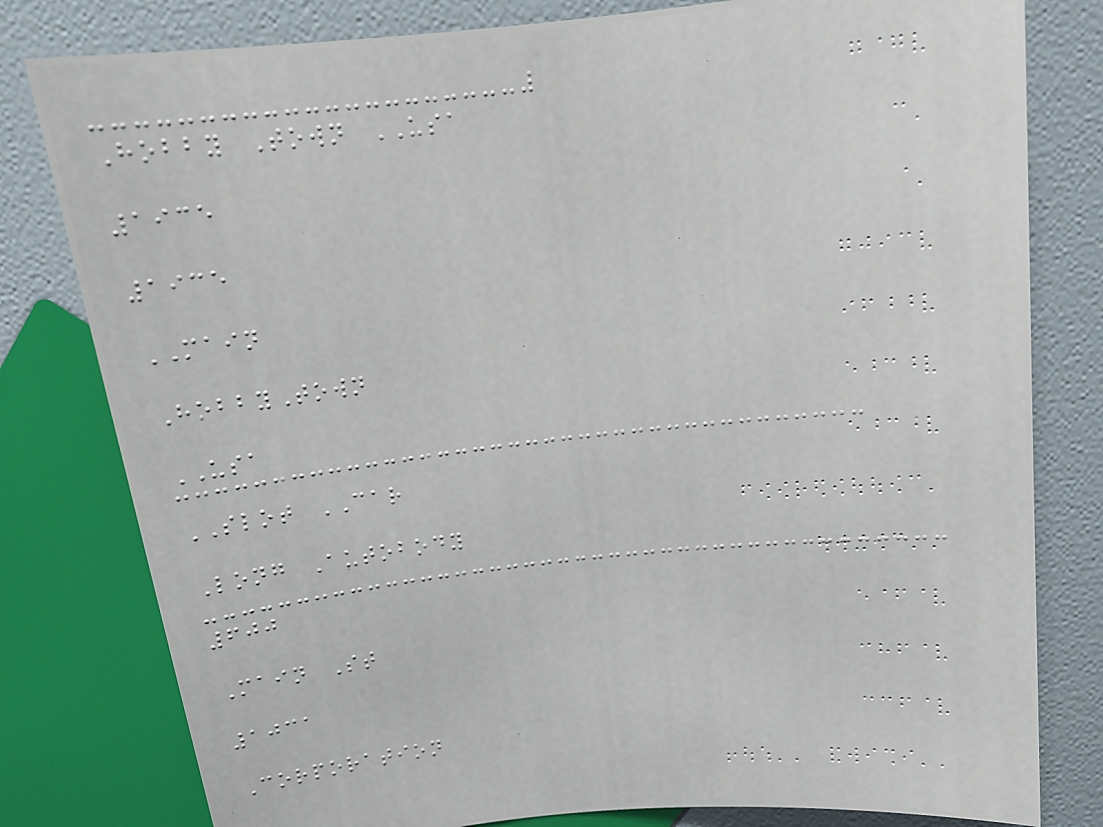Hobby Town USA
1935
1935
MAIN
HobbyTown
USA
SLOT CAR
Long Autobody
600
Main St
1031
Corporation
